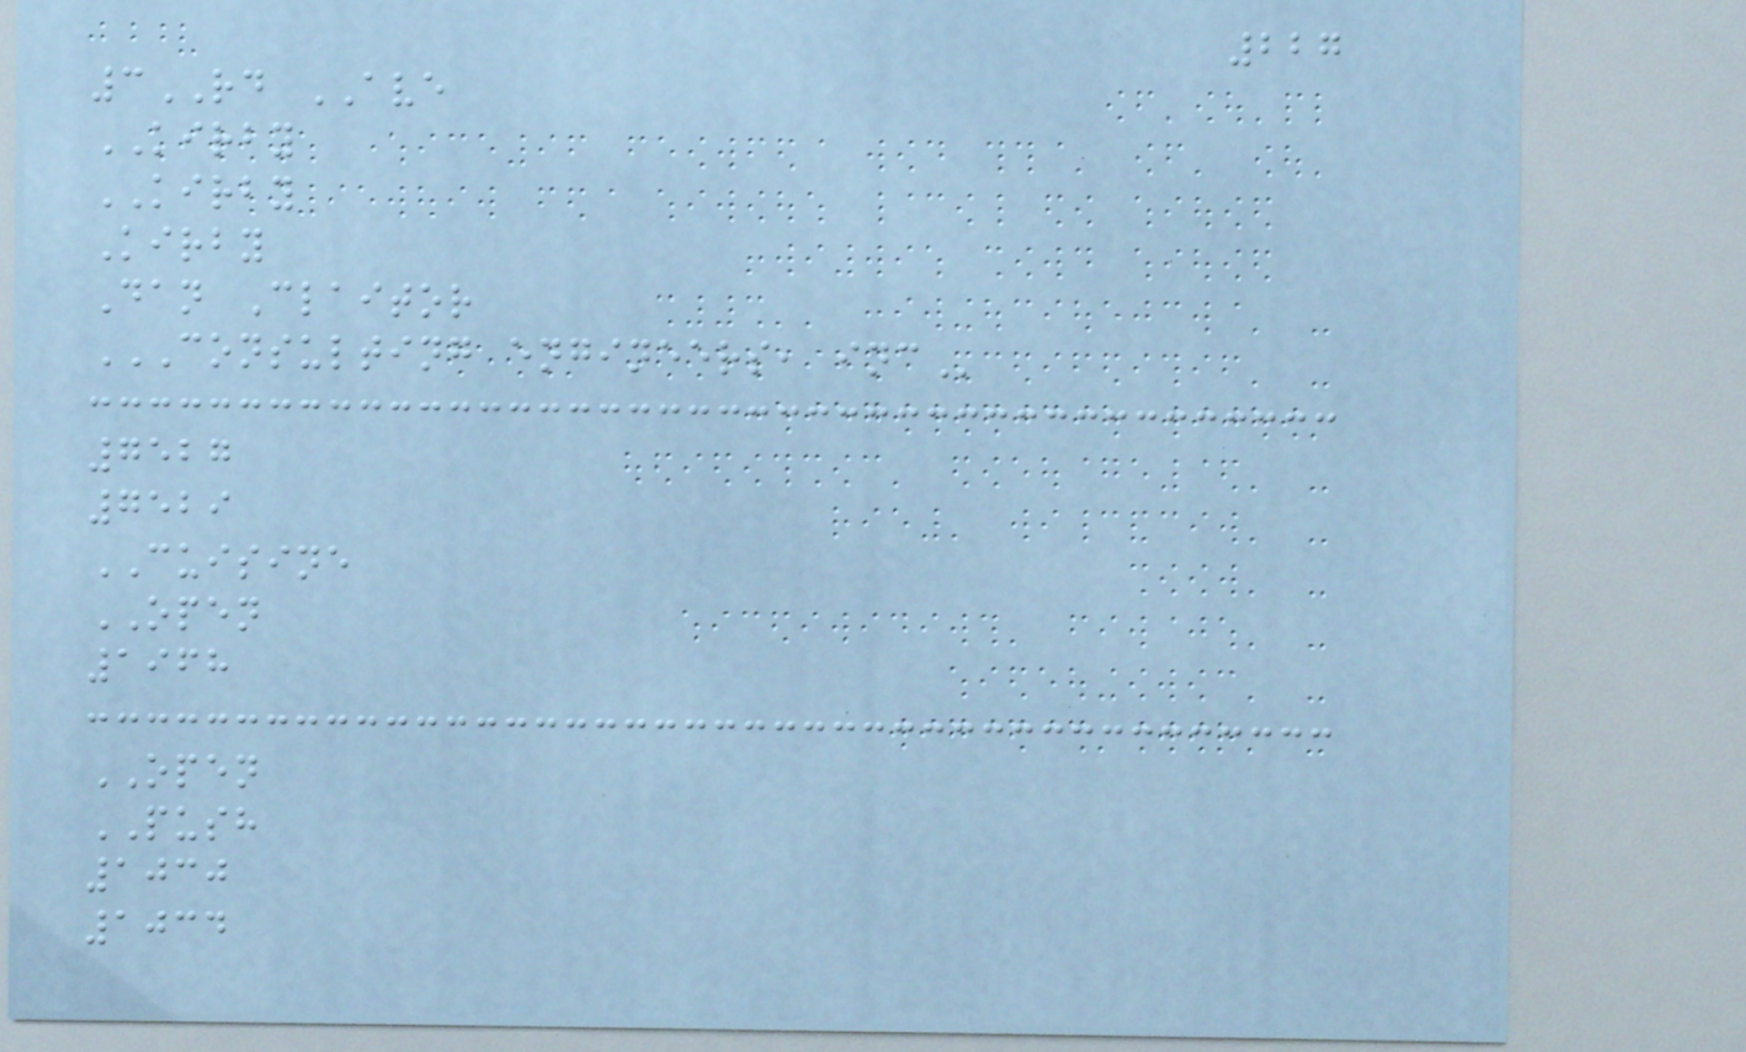227
3RD AVE
KIRBY
KIRBY
Kirby
Dan Claitor
CONSULTING ENGINEERS, INC
7527
7529
CUISINE
OPEN
1968
OPEN
PUSH
1030
1034
